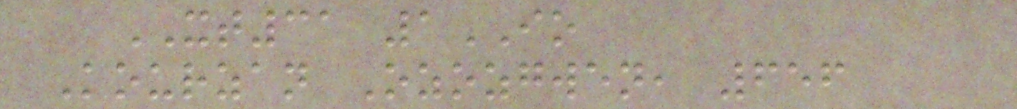XT31 1IO
Kourzan Ozozgwen, 656
